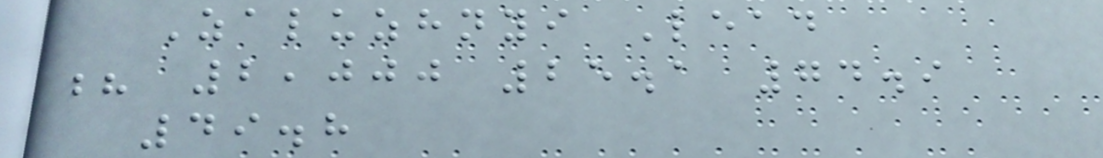Zaluzhnyi Lead
? 2,000 25.1 74.9
49.8
